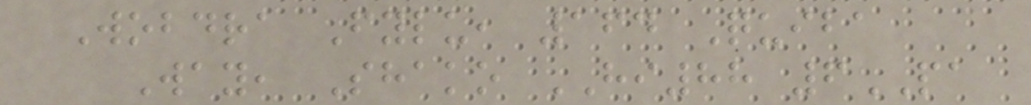Wobdra Fylu, 164 Quiba
Way, Shako HI88 6PA
